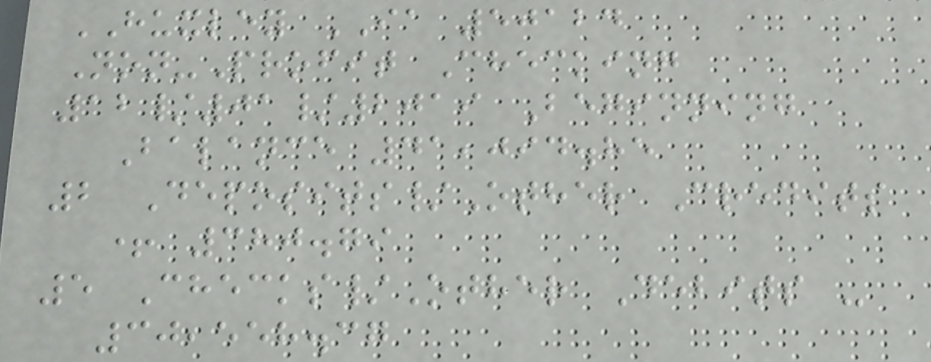HUXLEY IA 50124
Non-Profit Checking
12/01/2019 Beginning
Balance 41,094.85
2 Deposits/Other Credits
+ 380.79
5 Checks/Other Debits -
30,558.37
